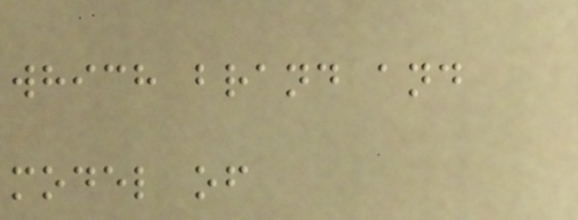which brand and
model of
